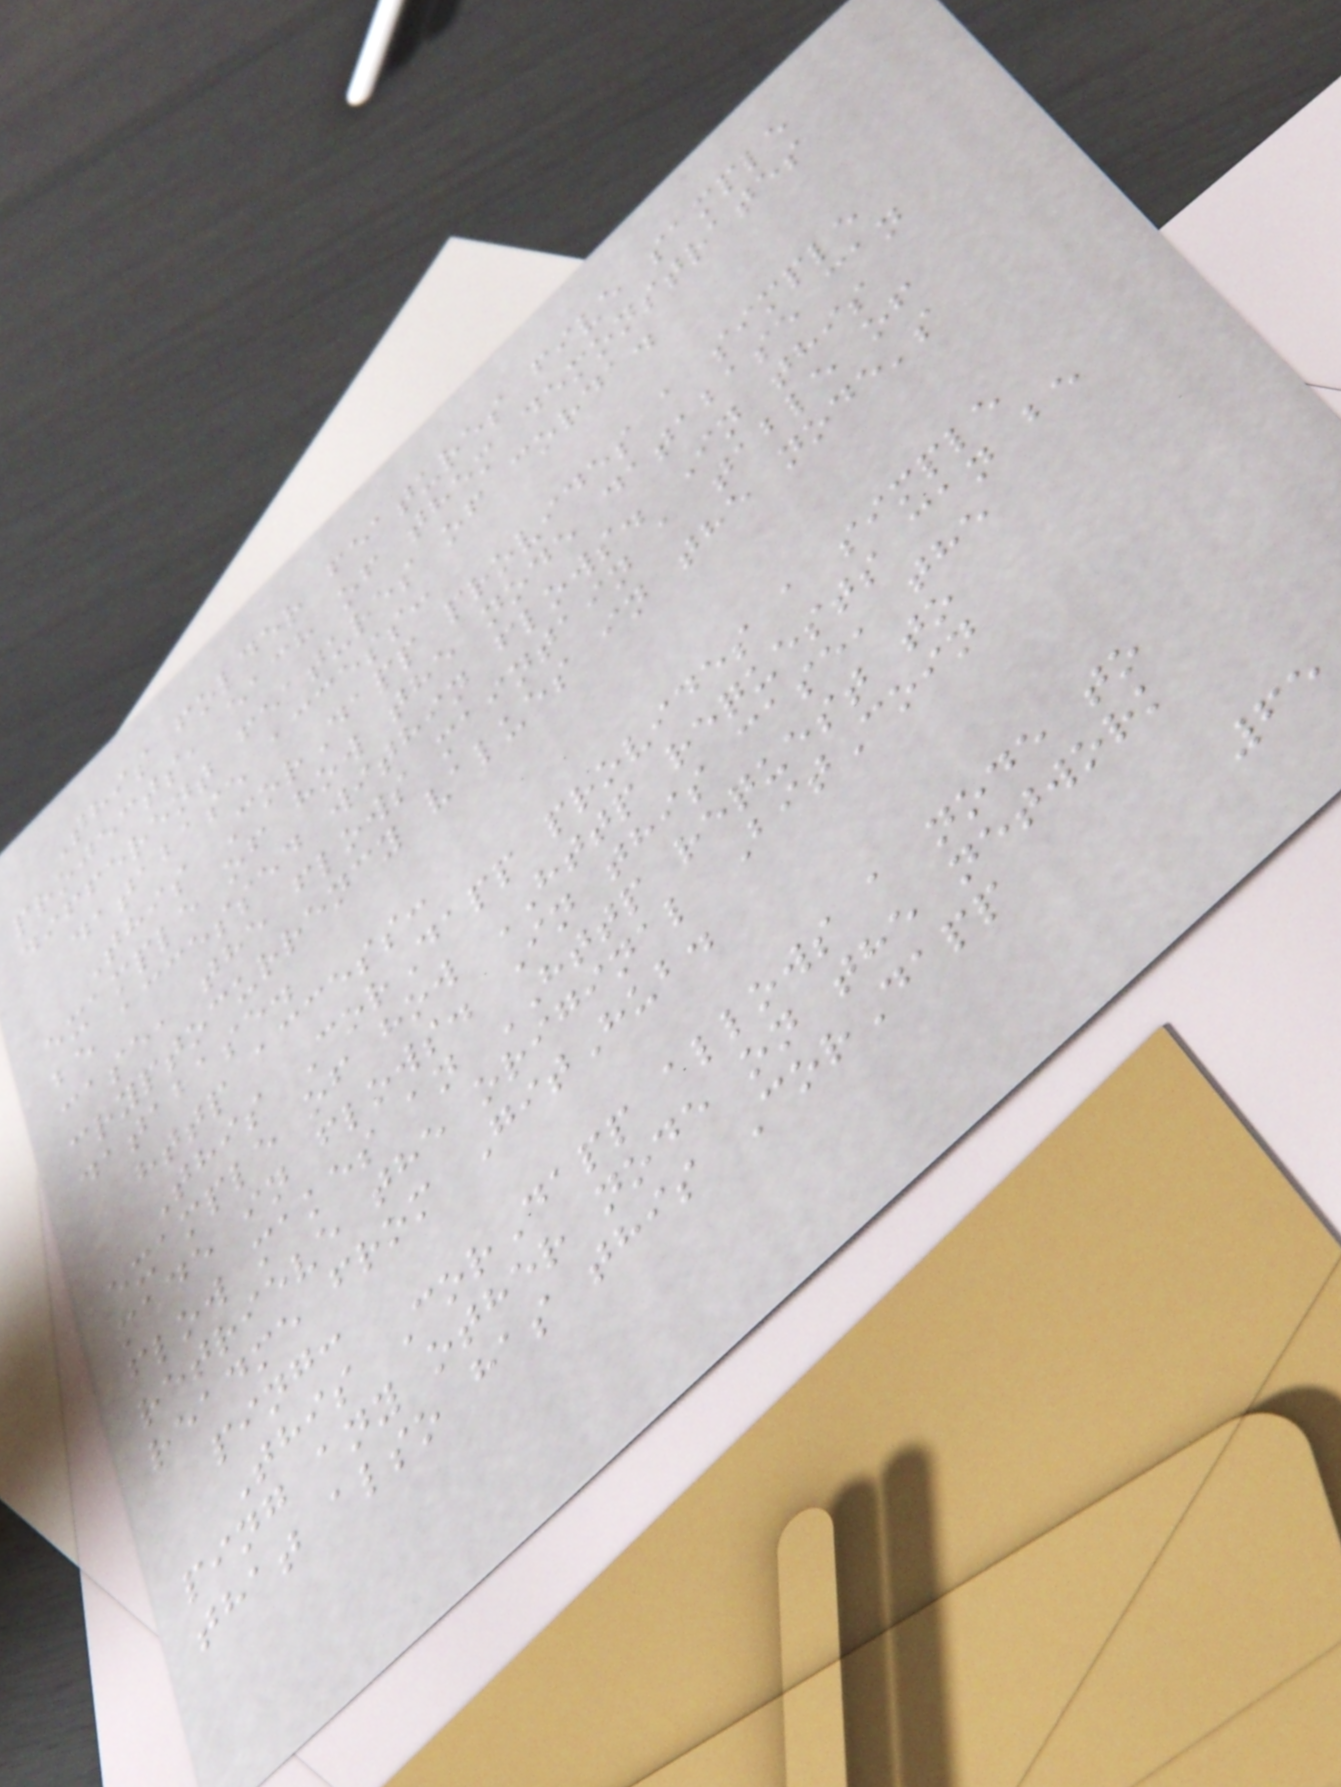This folder features five sample
projects, each of them demonstrates
different features of corda.
database access:
This CorDapp provides a simple
example of how the node database can
be accessed within flows. In this
case, the flows maintain a table of
cryptocurrency values in the node's
database.
http access:
This CorDapp provides a simple
example of how HTTP requests can be
made in flows. In this case, the
flow makes an HTTP request to
retrieve the original BitCoin
readme from GitHub.
ping:
This CorDapp allows a node to
ping any other node on the network
that also has this CorDapp
65
